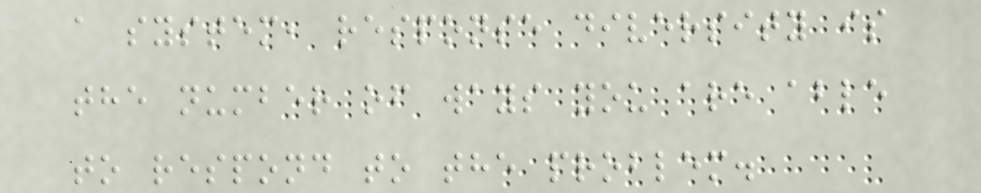a system, response diversity is
the number of ways you are able
to respond to the problem.
